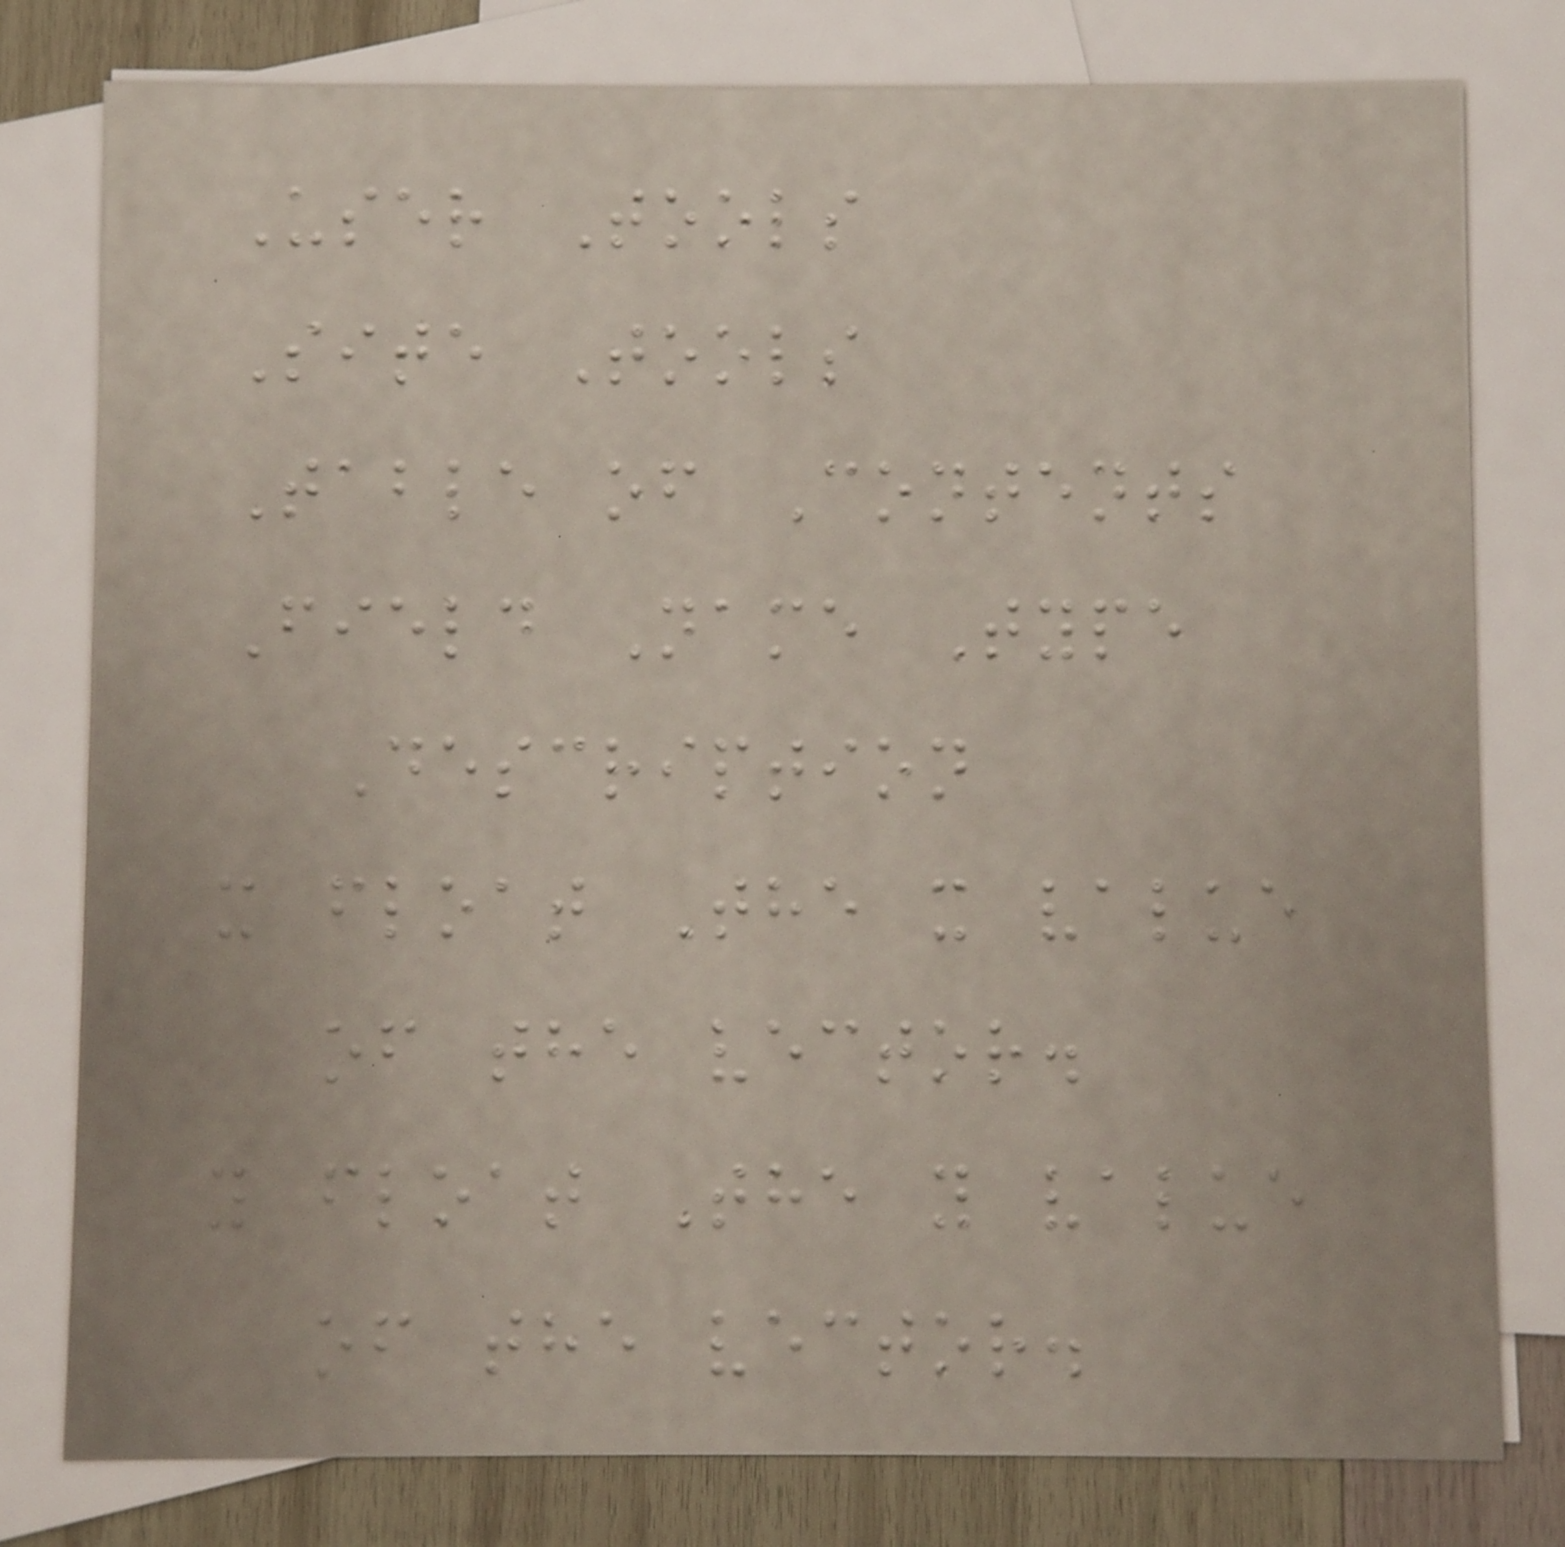User Tools
Site Tools
Table of Contents
Field Name Type
Description
x float The x value
of the vector.
y float The y value
of the vector.
